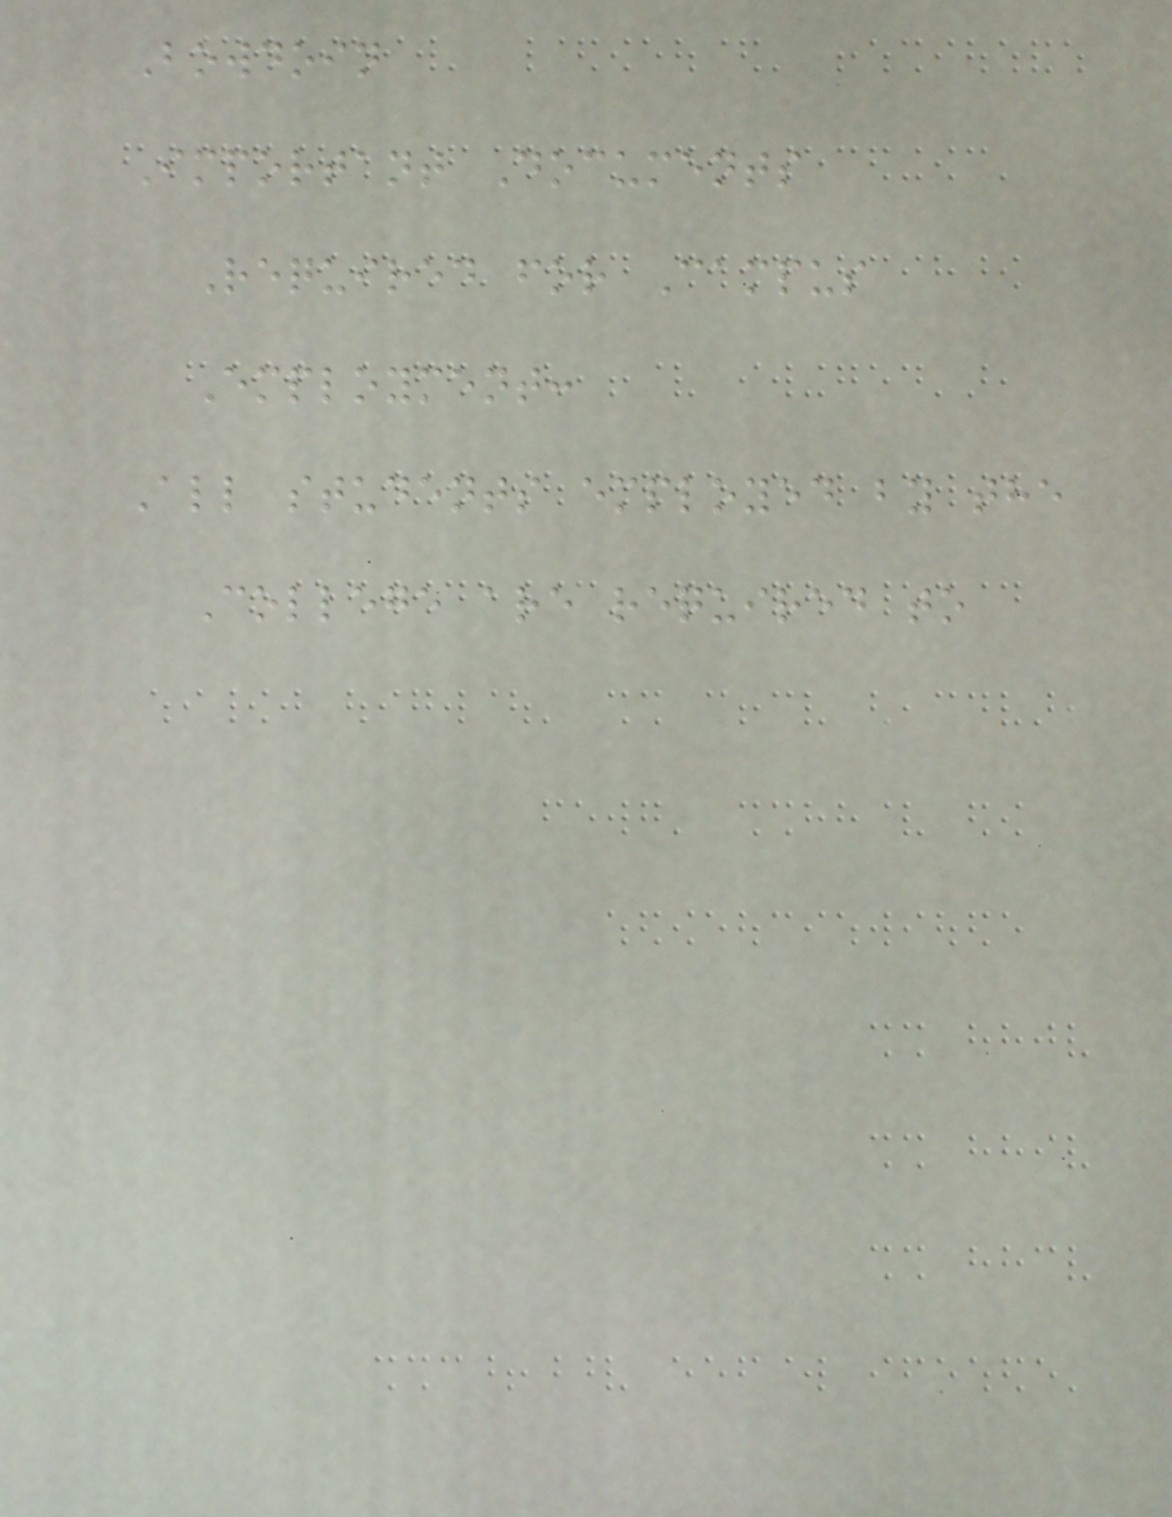Bowdoin
Important Documents
Required for Campus
Employment:
All students employed by the
College are required to
